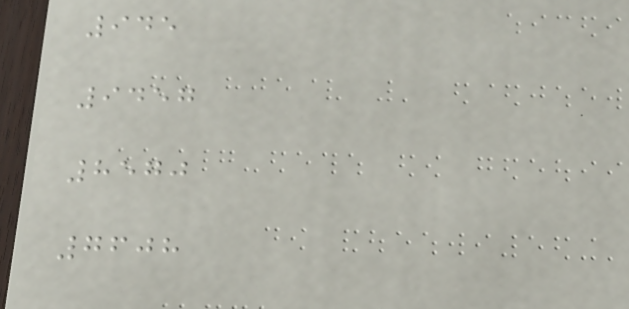945
9457
8570
7608
